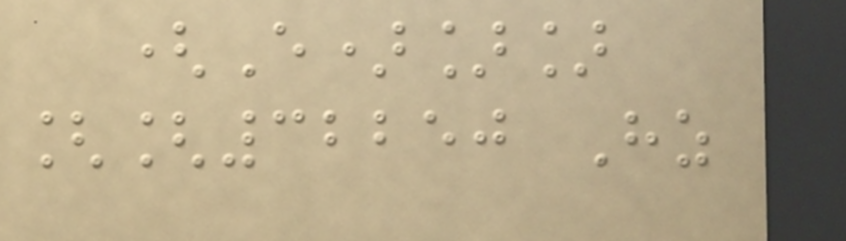(E)]]
[[32250 Hz
